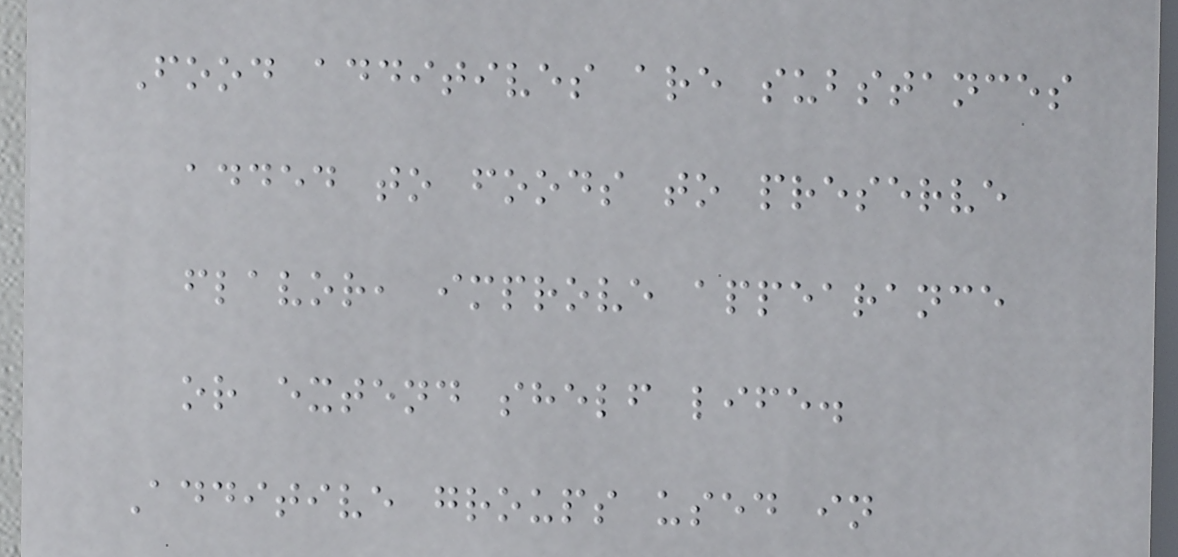Food additives are substances
added to foods to preserve
flavor, improve appearance
or extend shelf life.
Additive groups used in
